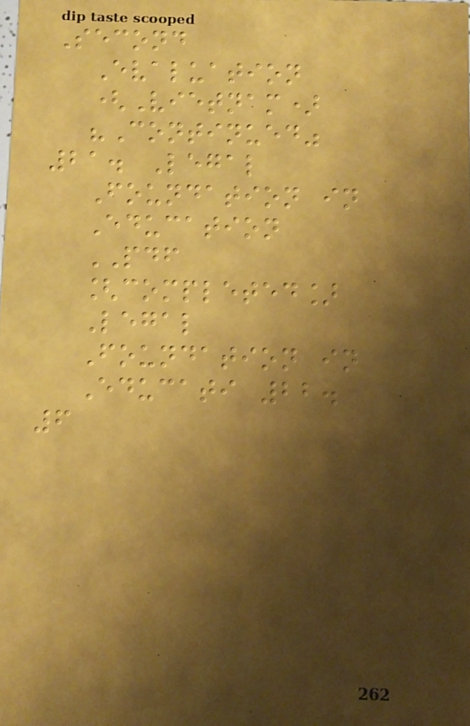Second
Evaluation
(Vietnam)
"Continued"
21. Legal
Foundation in
Education
PDF
[completed]
Legal
Foundation in
Educati 22.
6
